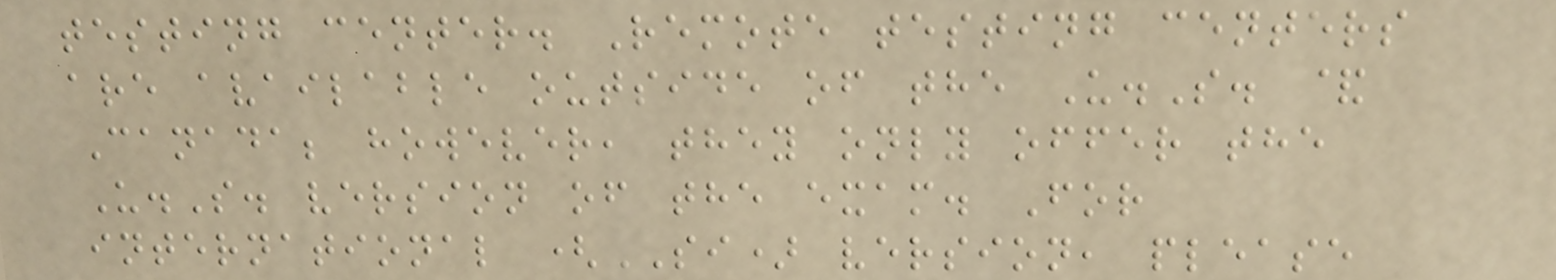testing center. Remote testing centers
are available outside of the U.S. &
Canada; however, they only offer the
U.S. version of the exam. For
international (SI) version, please
